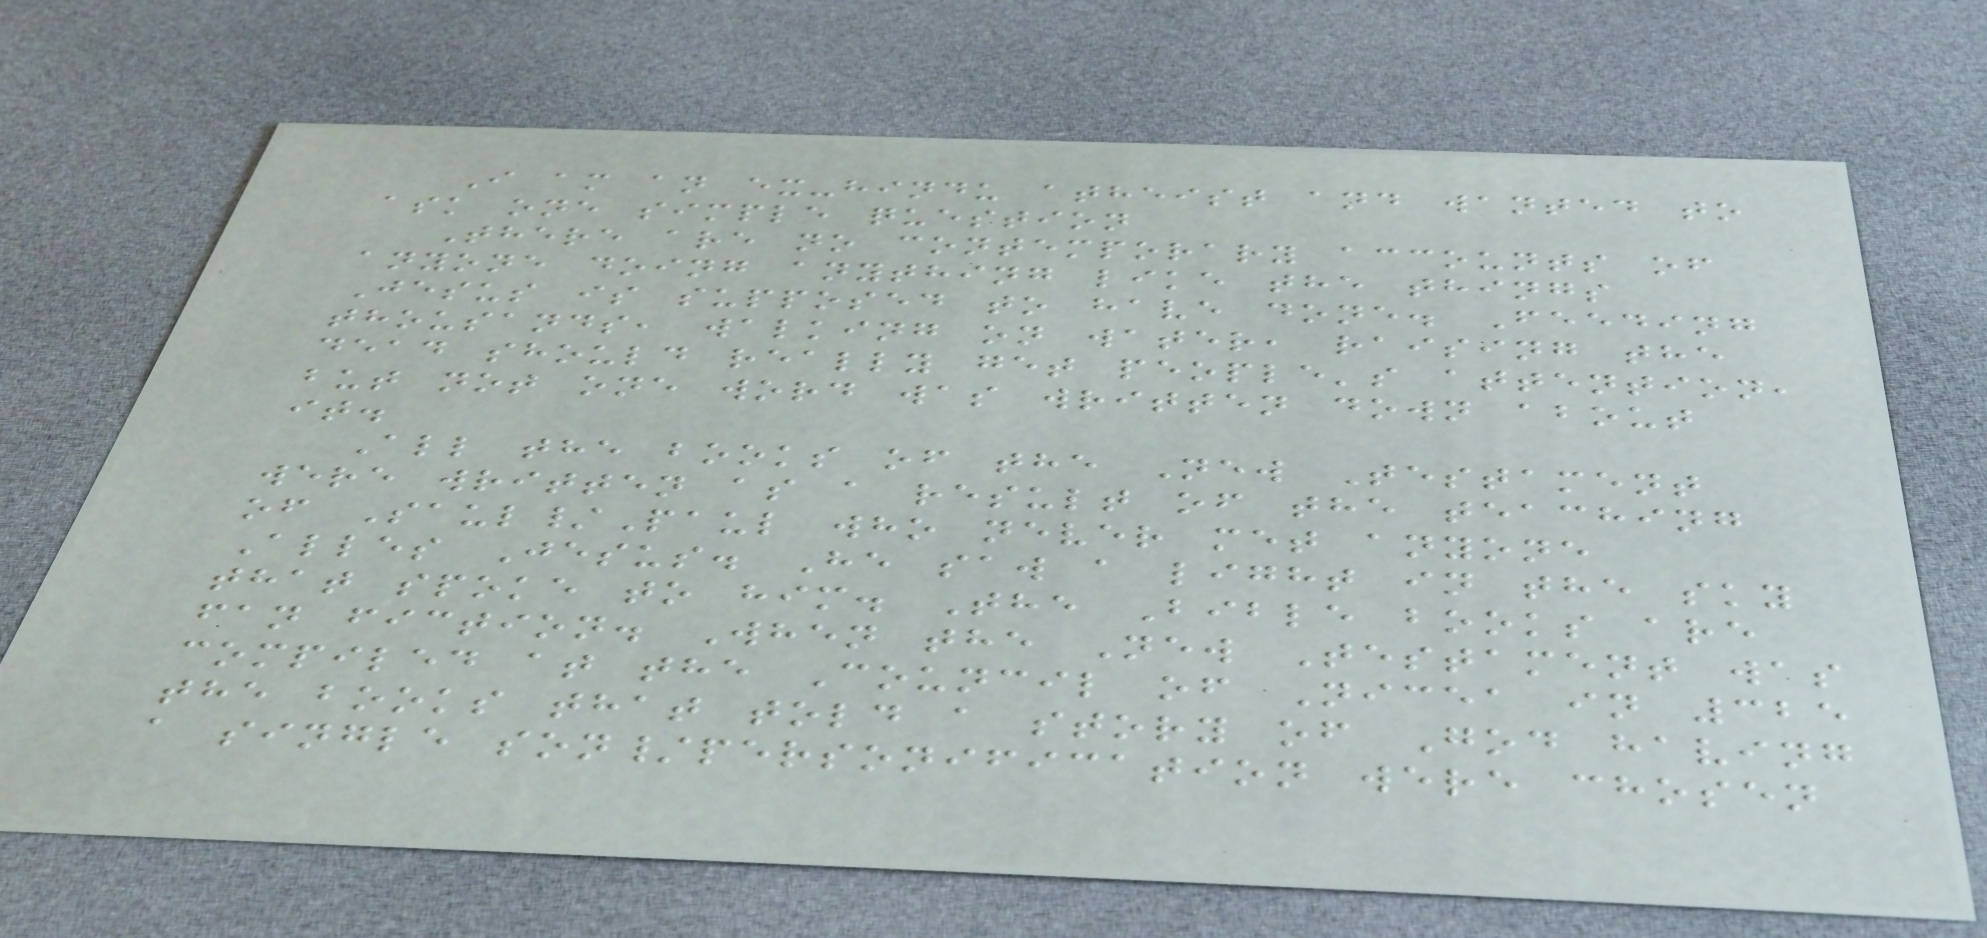I am an ex-hindu atheist and wanted to
ask one simple question
There are no contemporary accounts of
anyone doing anything like the things
Jesus is supposed to have done. Feeding
thousands, walking on water, raising the
dead should really get people's attention,
but not one word was written down about
it.
All the books of the New Testament
were written as a result of the teaching
of Saul/Paul who never met anyone
Alles Jesus. He saw a light in the sky
that spoke to him. The Bible books are
fan fiction. When the New Testament was
compiled at the Council of Nicea in 325
the books that told a story of God having
a single son/personification were chosen
